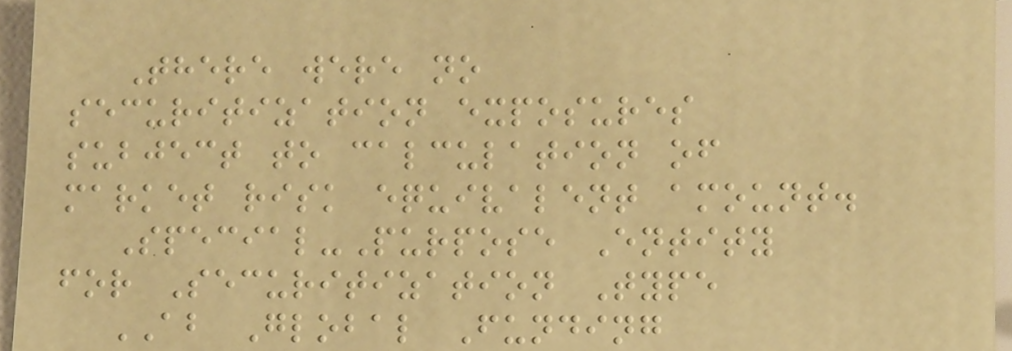There were no
securitization exposures
subject to calculation of
market risk equivalent amount.
Special-Purpose Entity
for Securitization Type
AB Global Funding
